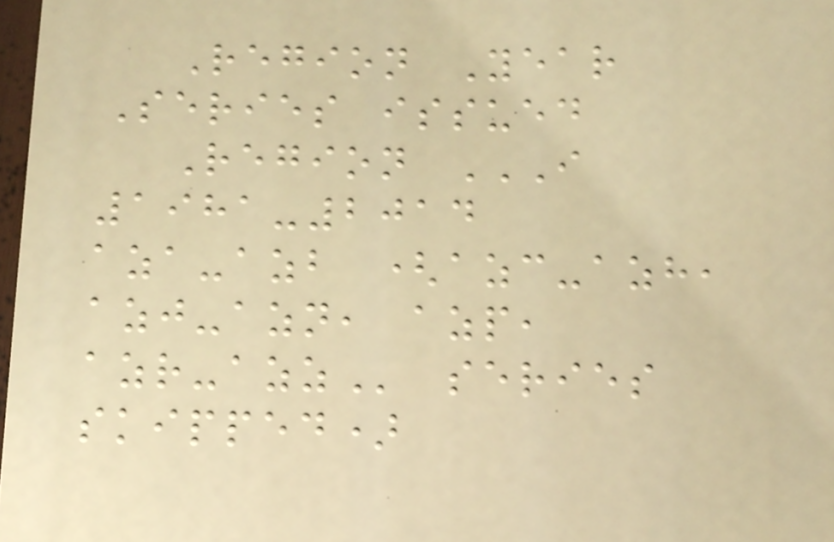Region Year
Series issued
Region I
1981-2014
AZA-AZB (AZC-AZH,
AZJ-AZN, AZP,
AZR-AZZ series
skipped)
